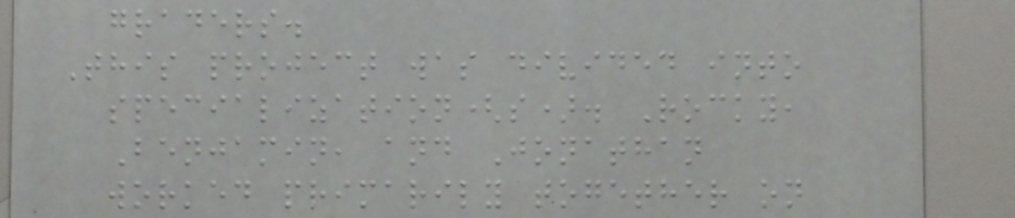graders.
This project was divided into
specialization(s). Rocky,
Benjamin, and Jonathan
worked primarily together on
